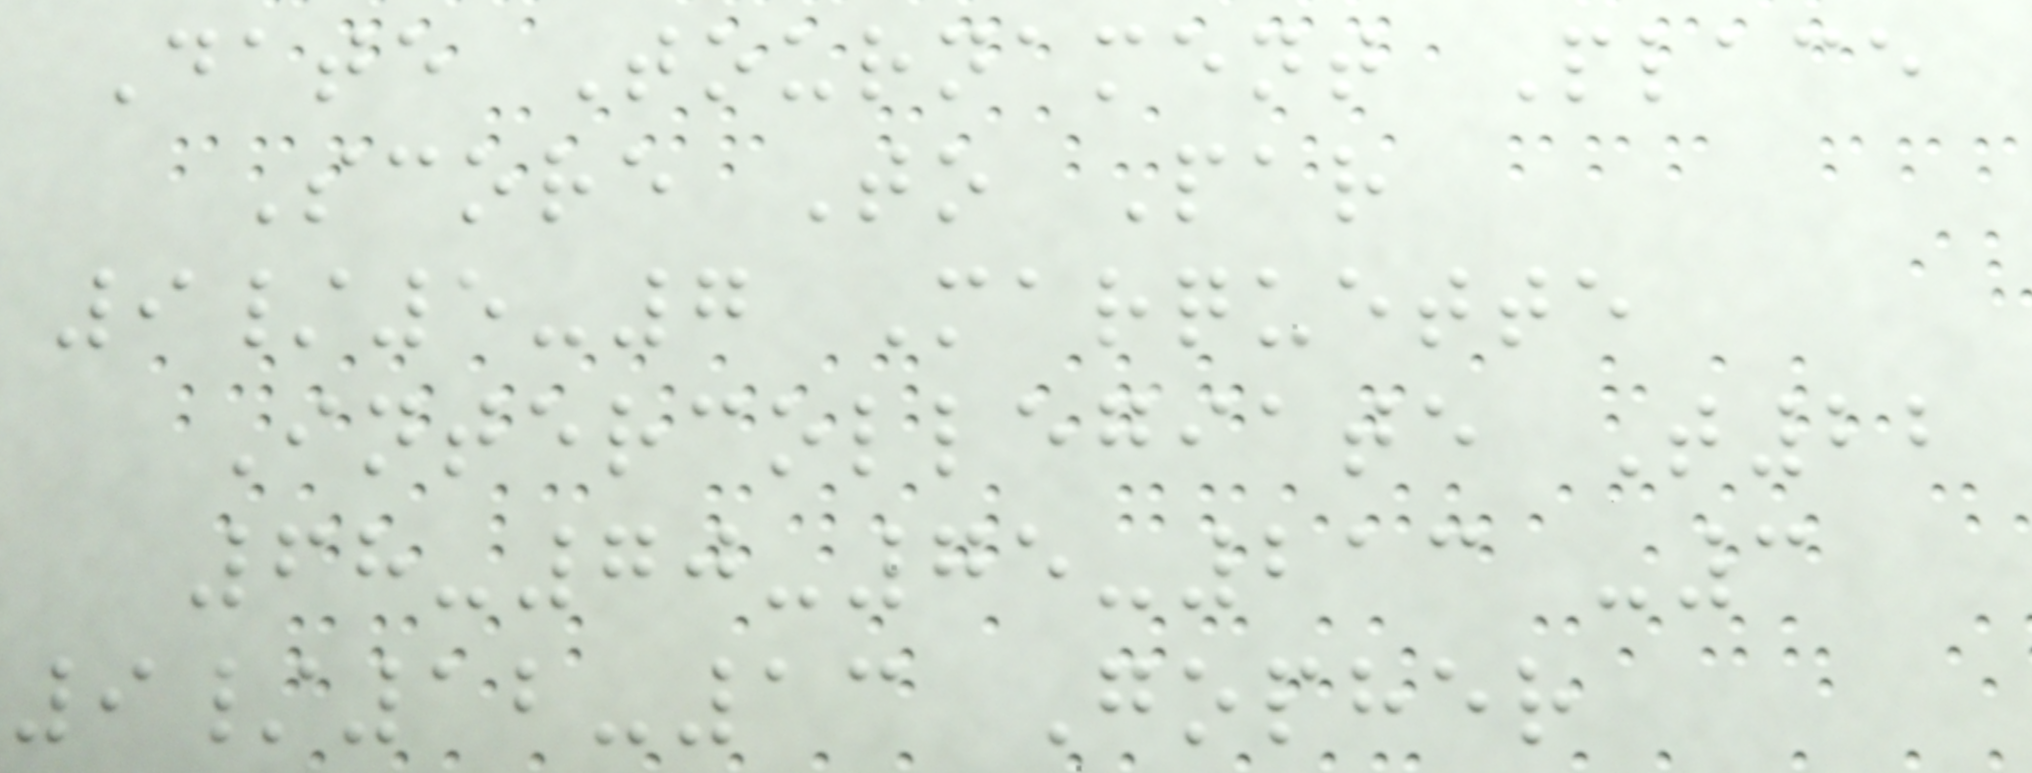Date Tournament Place
Score To Par
9/5-7 Marquette
Intercollegiate T22
68-70-75-213 -3
9/12-13 Gopher
